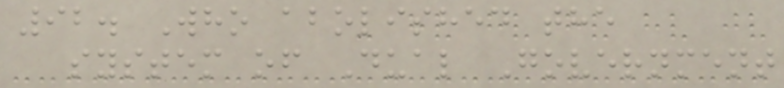92. Who abolished the
system of Dual Government
